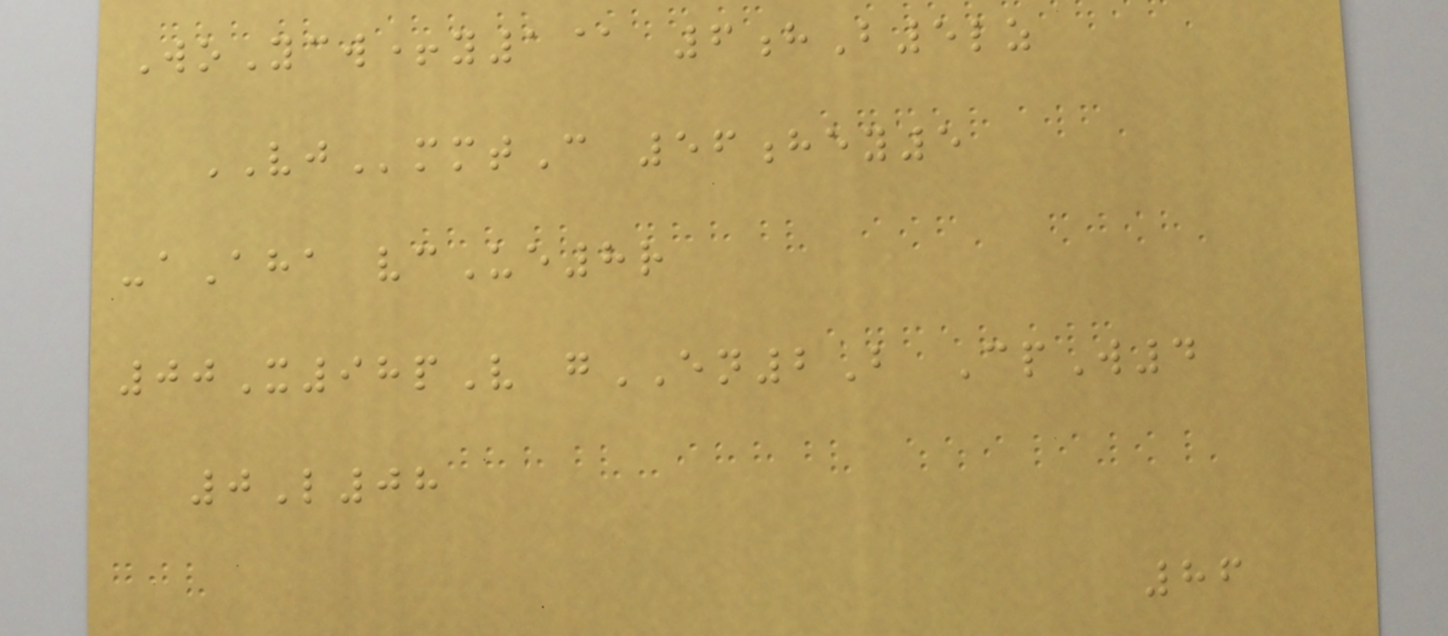WoYcw+y1@ 6hB5lz
VJmmtC 56hey5
-aAha vcUe8r
00X98pV gEN2B CpW4
0L08
86
